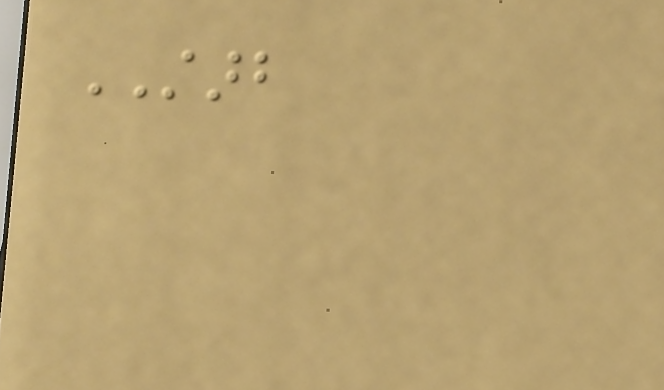STARB
